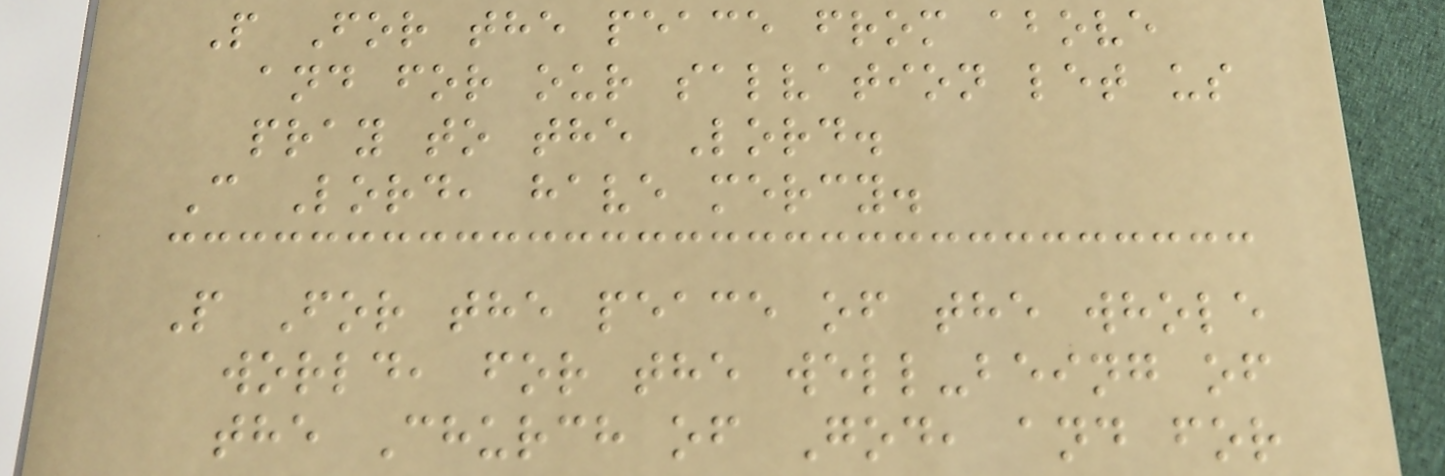P For the peace from above
and for our salvation let us
pray to the Lord.
C Lord, have mercy.
P For the peace of the whole
world, for the well-being of
the Church of God, and for
